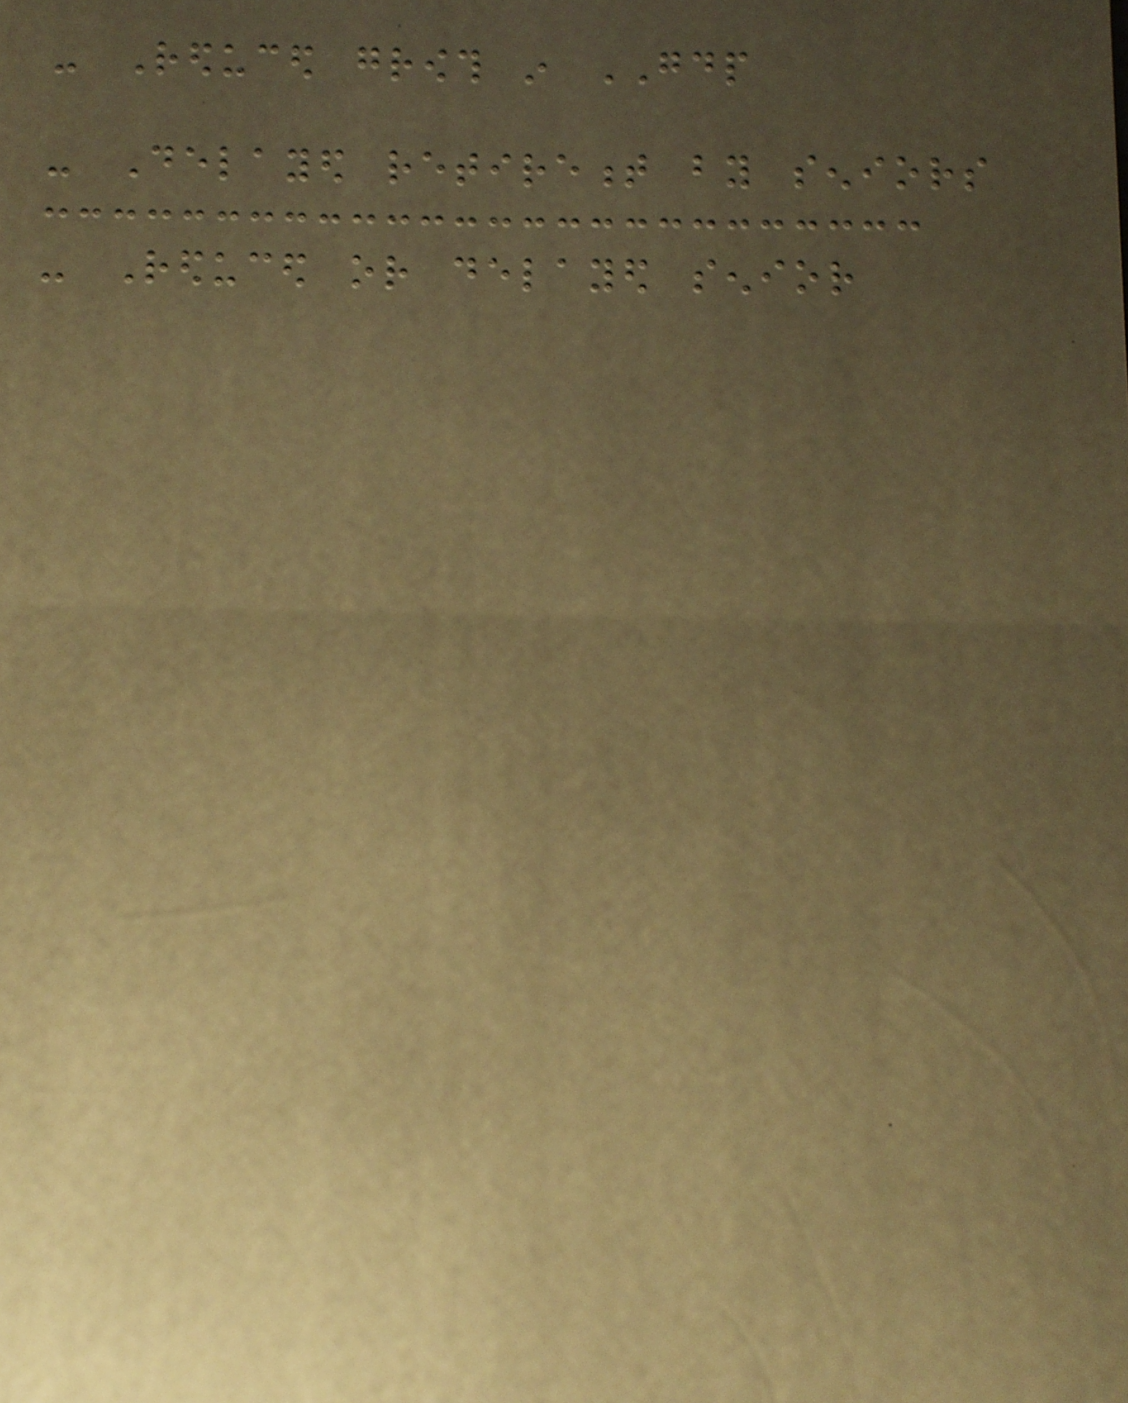- Reduced growth in GDP
- Delayed retirement by seniors
- Reduced or delayed senior
